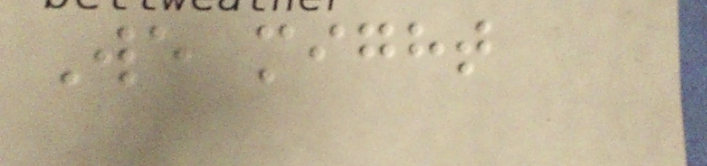We might
